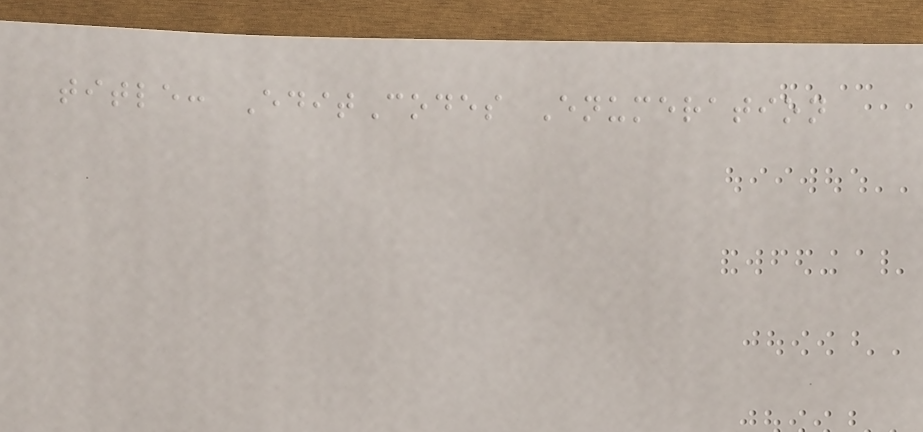title: EditCodes Enumeration
